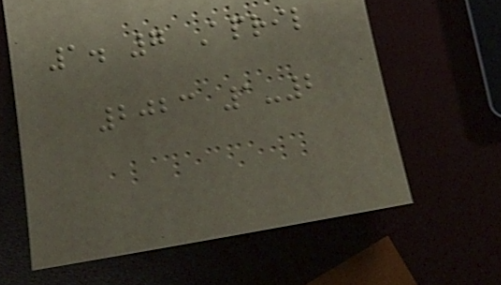1. 7 April
2023 1-2
